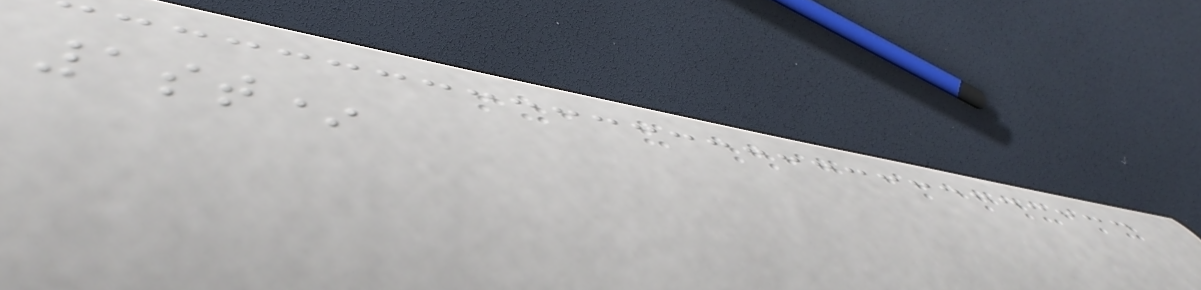1st*
